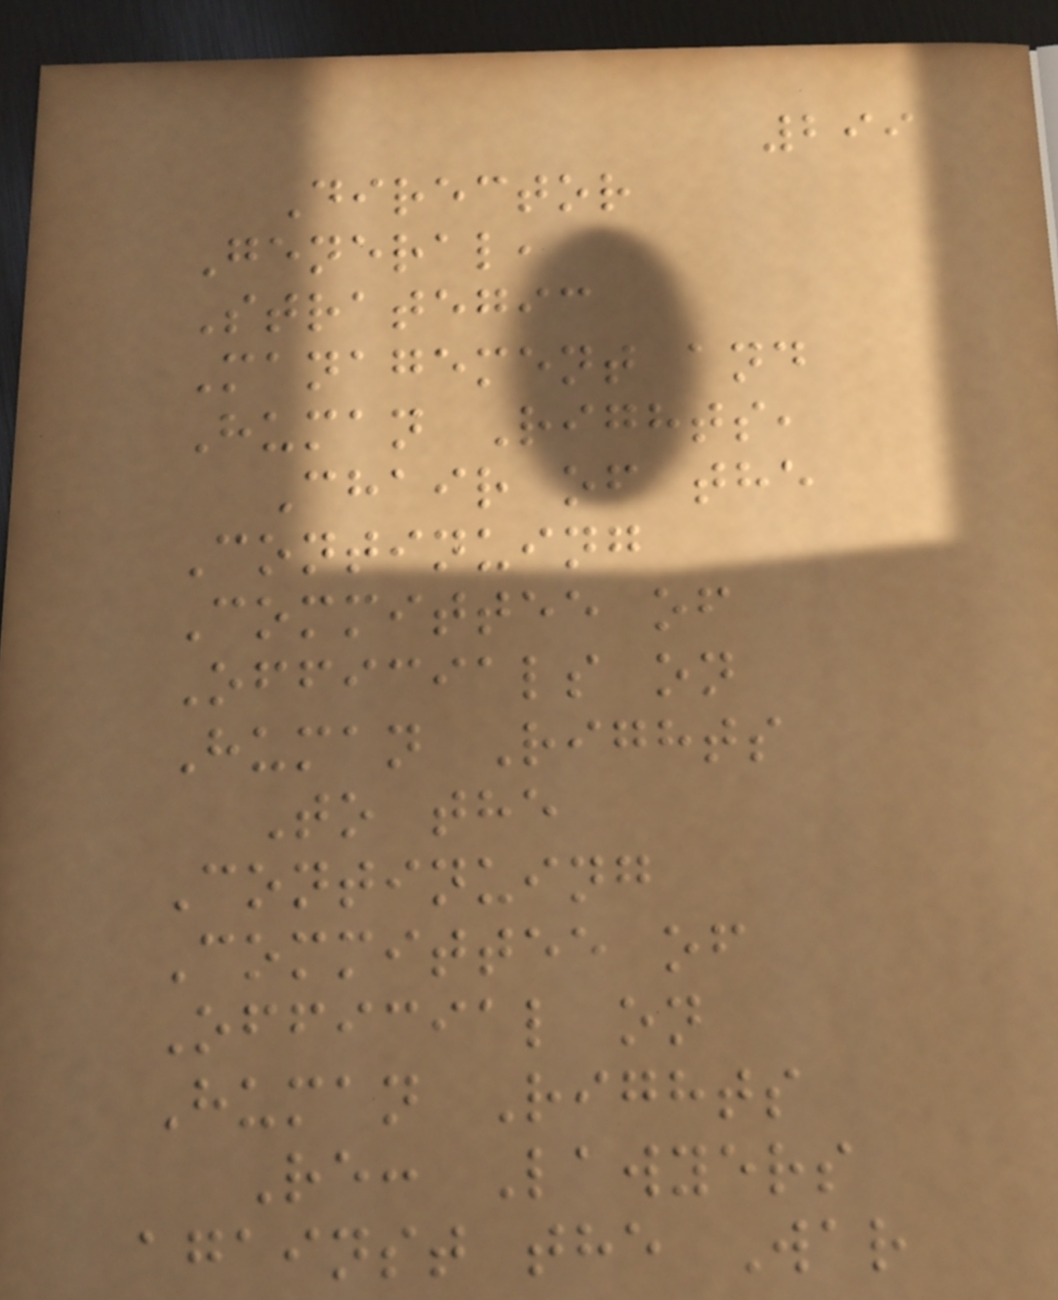299
Director
General,
Strategic
Management and
Human Rights,
Chair of the
Continuing
Committee of
Officials on
Human Rights
To the
Continuing
Committee of
Official on
Human Rights
Re: Lawyers
against the War
